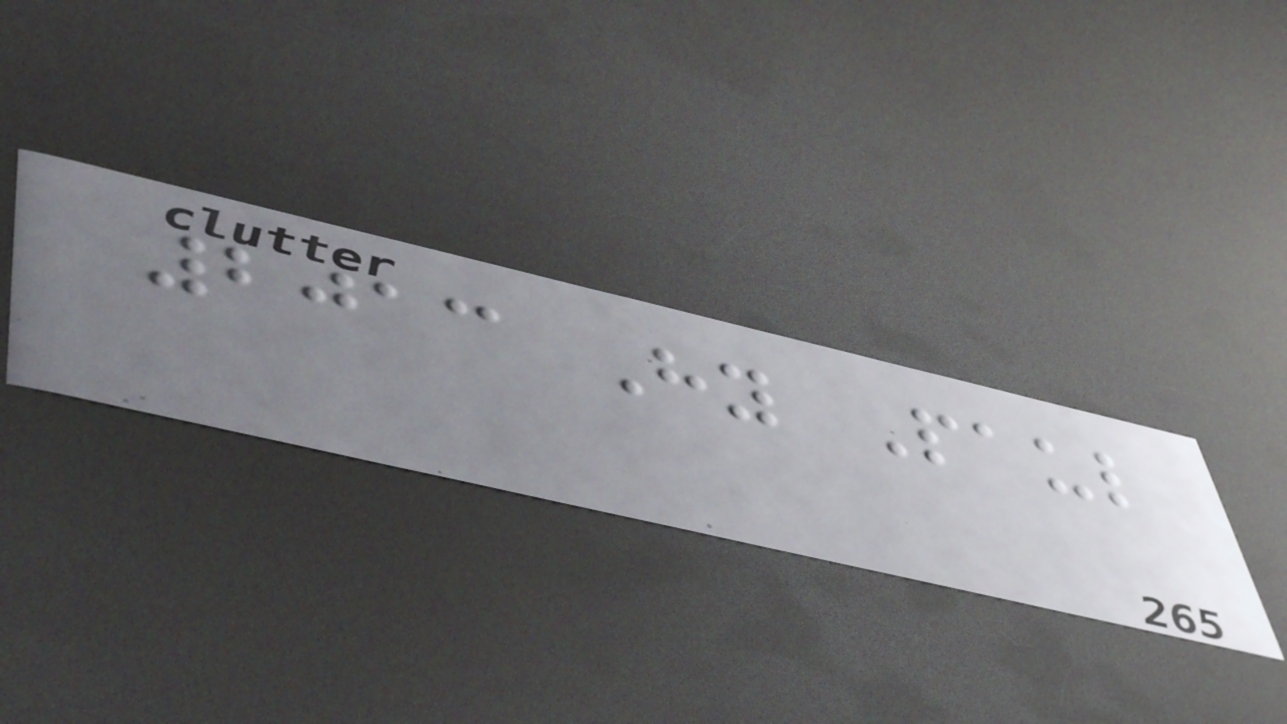2013 Hy Paul
